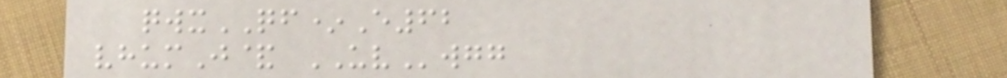qwxQF*E62
vhumJ& UVwgg
